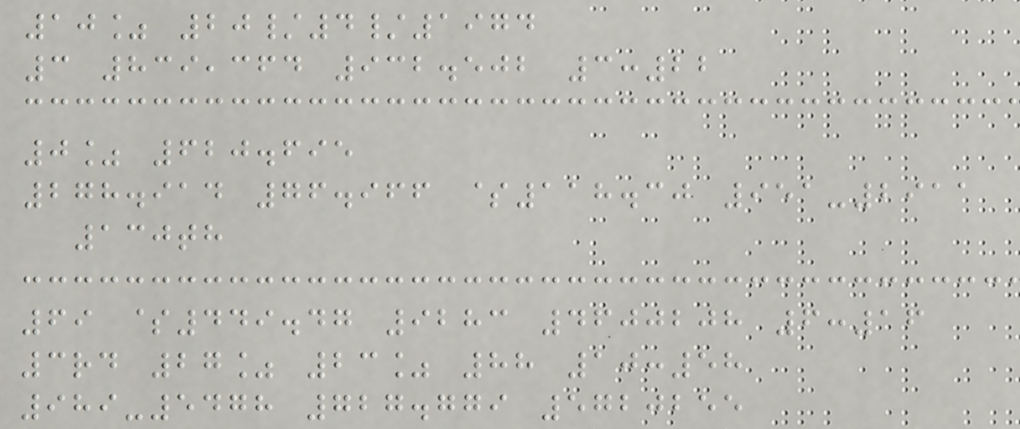10% 20/4/1974
3 839,364 932.502 3:22
0% 620.695
278.914 76.966 $118.30 951-2911
130th
69 $449.47 9283 4600208 6:16
3rd 27% 23% 88 10:58
989-5478 727.779 5720255
